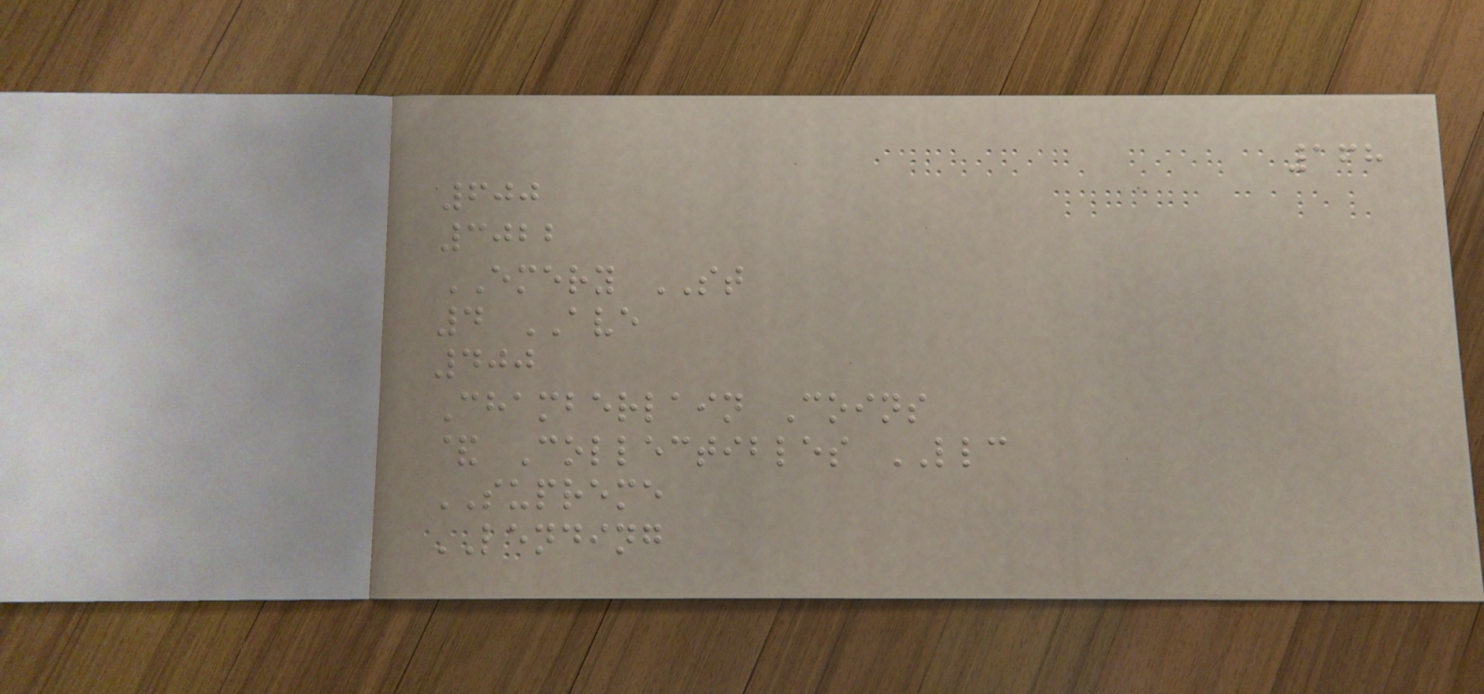168
600
3022
EMERY ST
4 AVE
400
Chamberlain Coins
& Collectibles LLC
SUPREME
LENDING
